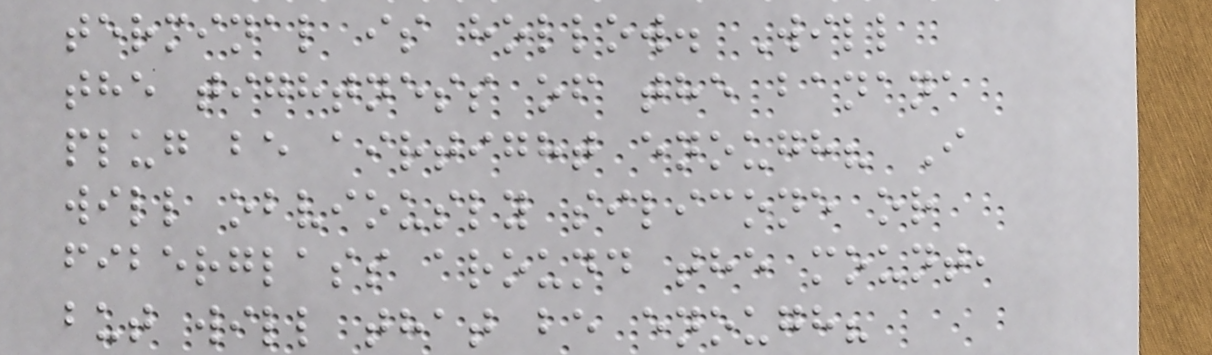terminal is hollow. Will
the tightness of the banana
plug be airtight enough? I
will obviously silicone or
fiberglass around the mount,
but will that be enough?
